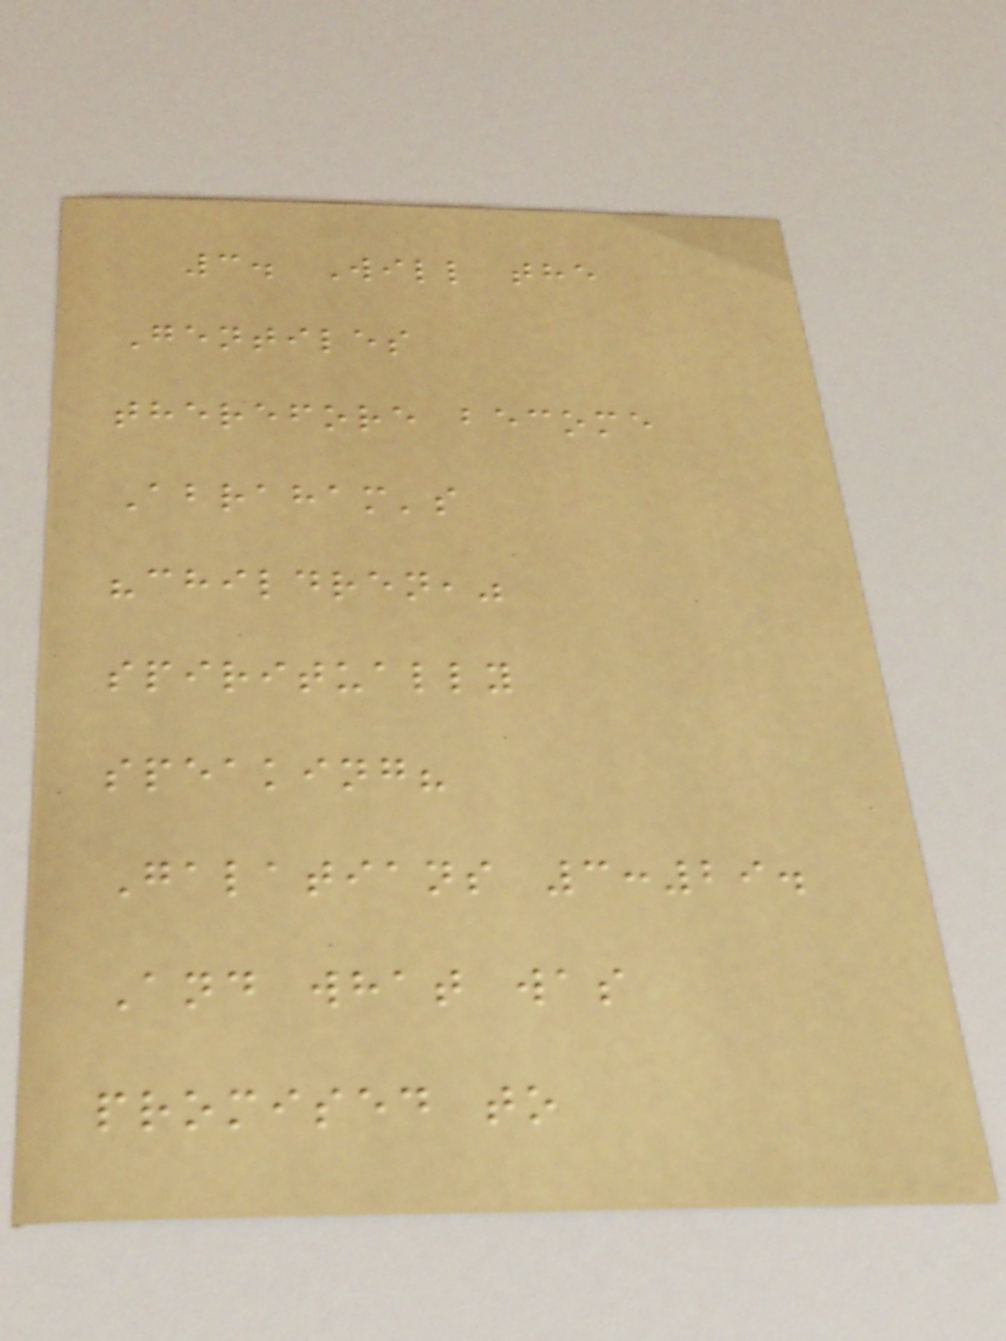3. Will the
Gentiles
therefore become
Abraham's
"children,"
spiritually
speaking?
Galatians 3:29.
And what was
promised to
